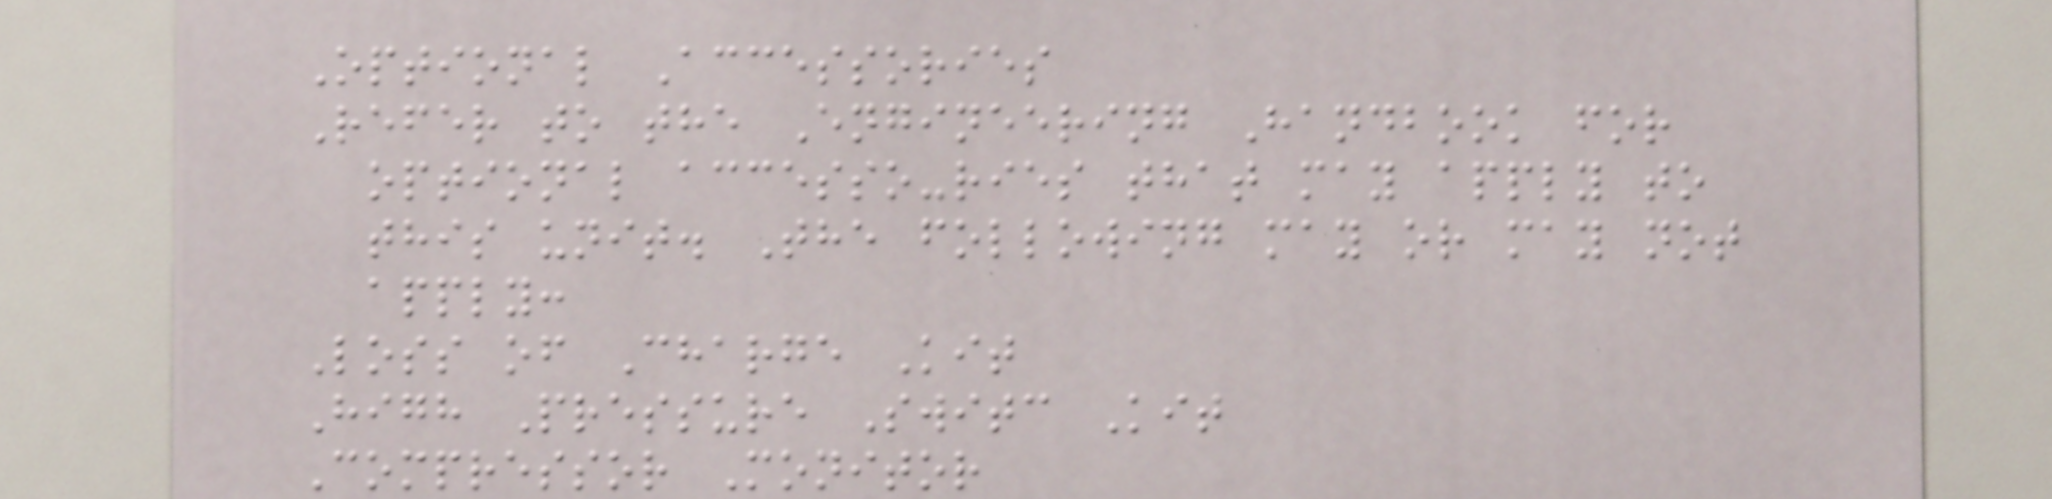Optional Accessories
Refer to the Engineering Handbook for
optional accesso-ries that may apply to
this unit. The following may or may not
apply:
Loss of Charge Kit
High Pressure Switc Kit
Compressor Monitor
